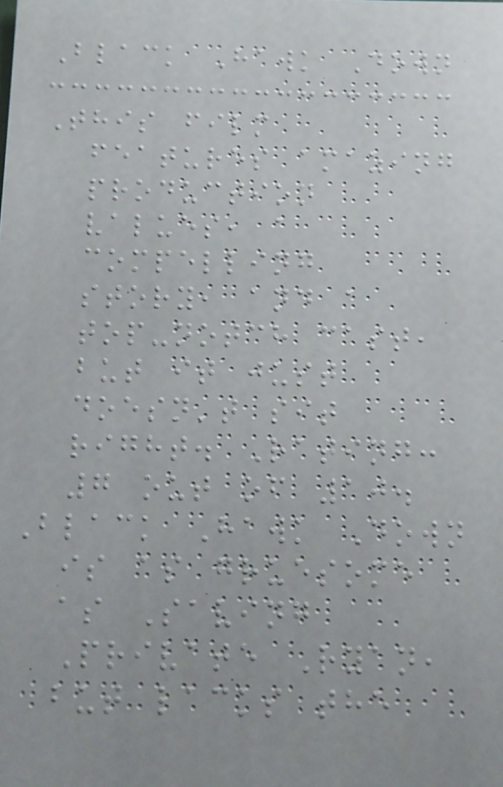Black Hawk Down
This film
features amazing
production
values, a
compelling
story, and a
top-notch cast,
but it just
doesn't sit
right. Rating:
7 out of 10.
Black Hawk Down
is as gruesome
as Saving
Private Ryan,
but lacks the
